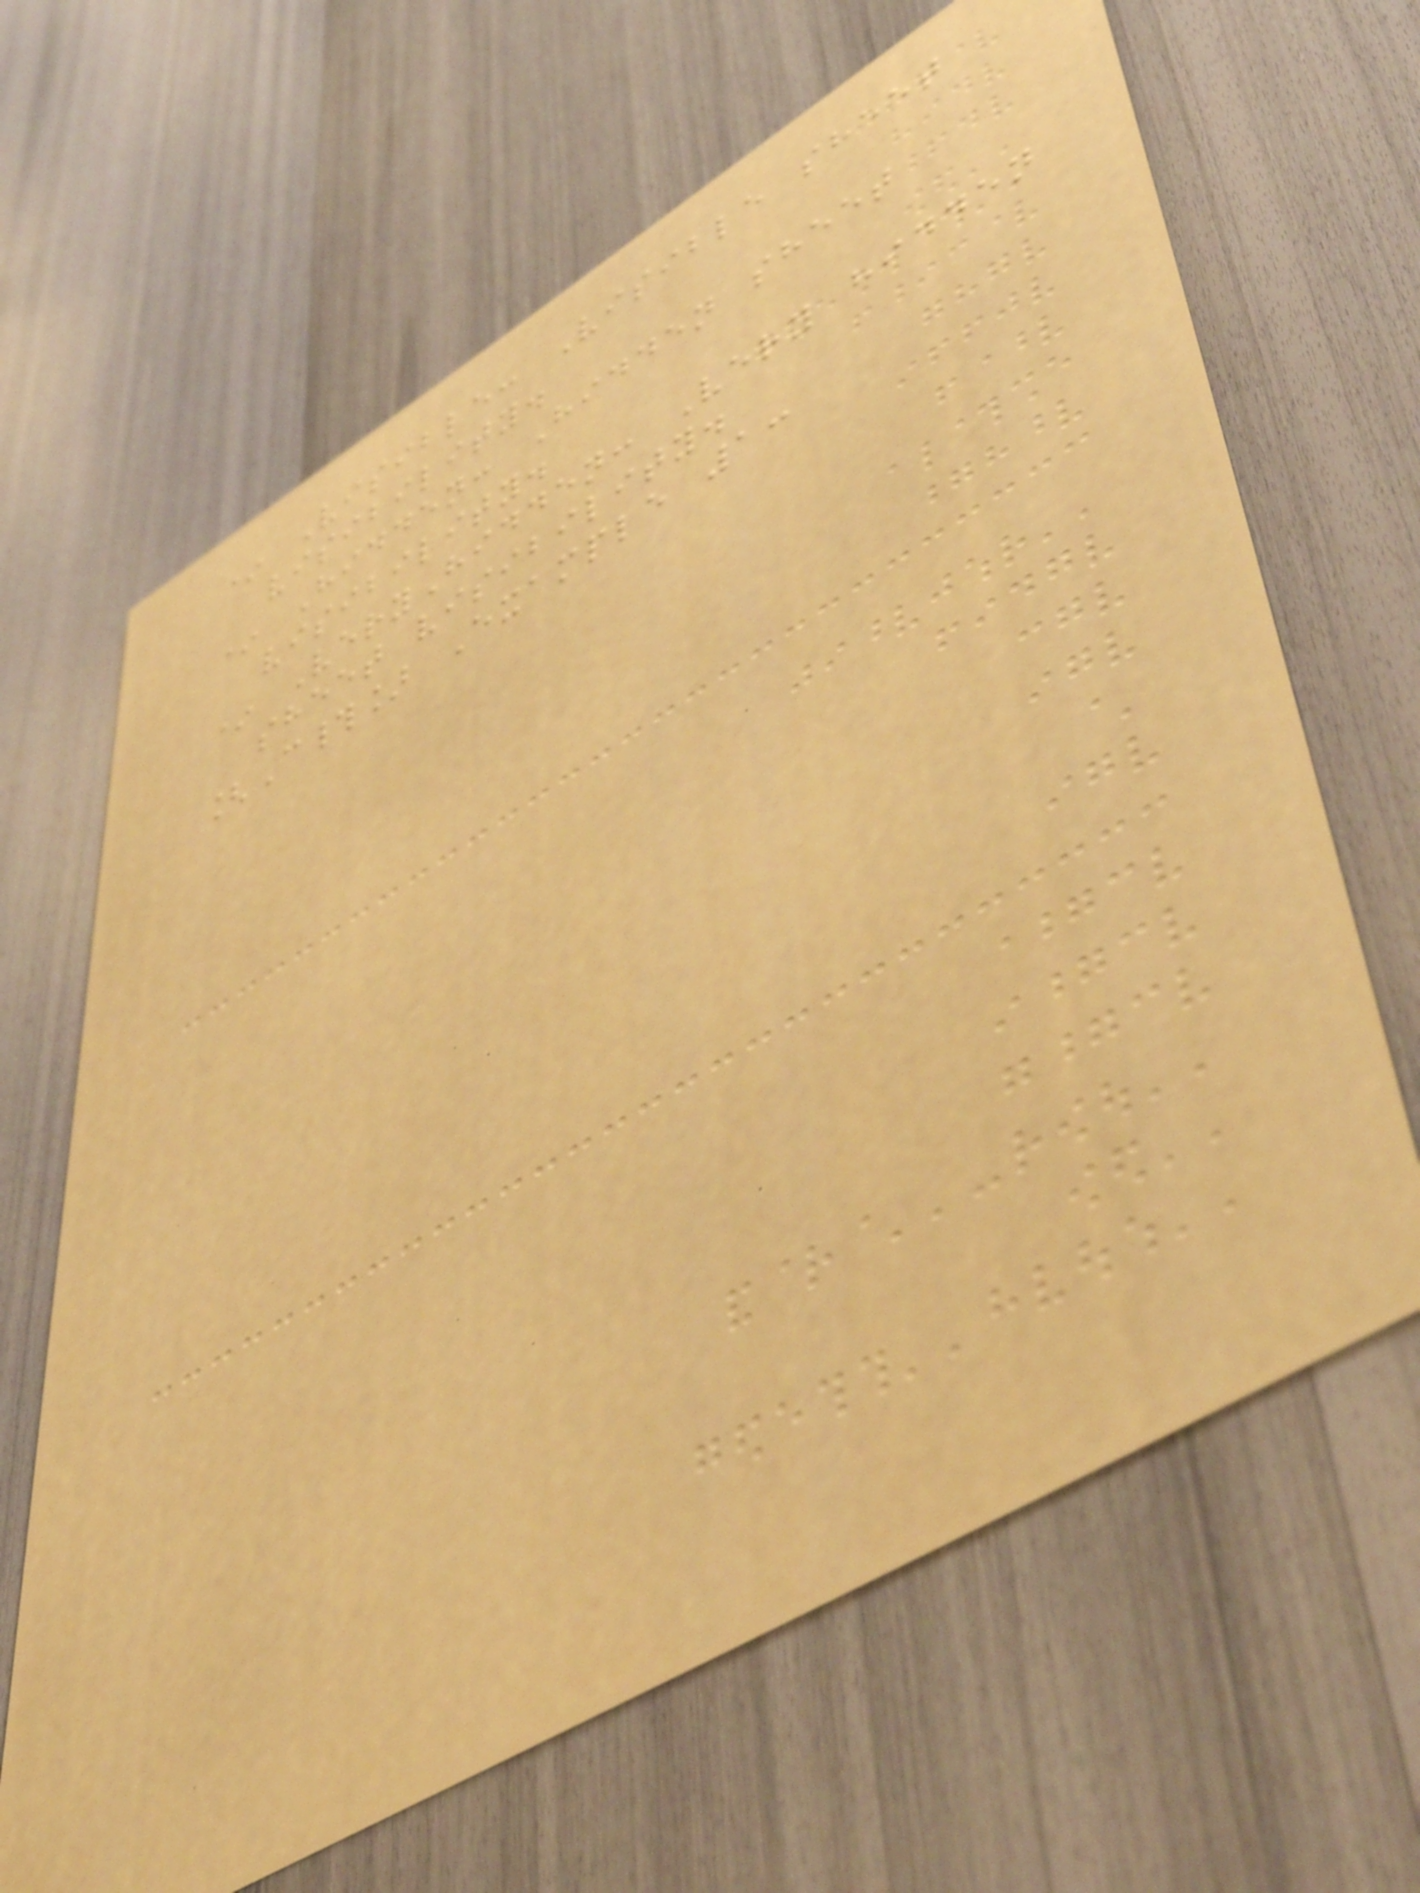* Visible: Visible sheet
visibility.
* Hidden: Hidden sheet
visibility.
* VeryHidden: Very hidden
sheet visibility.
[C#] Example 1:
